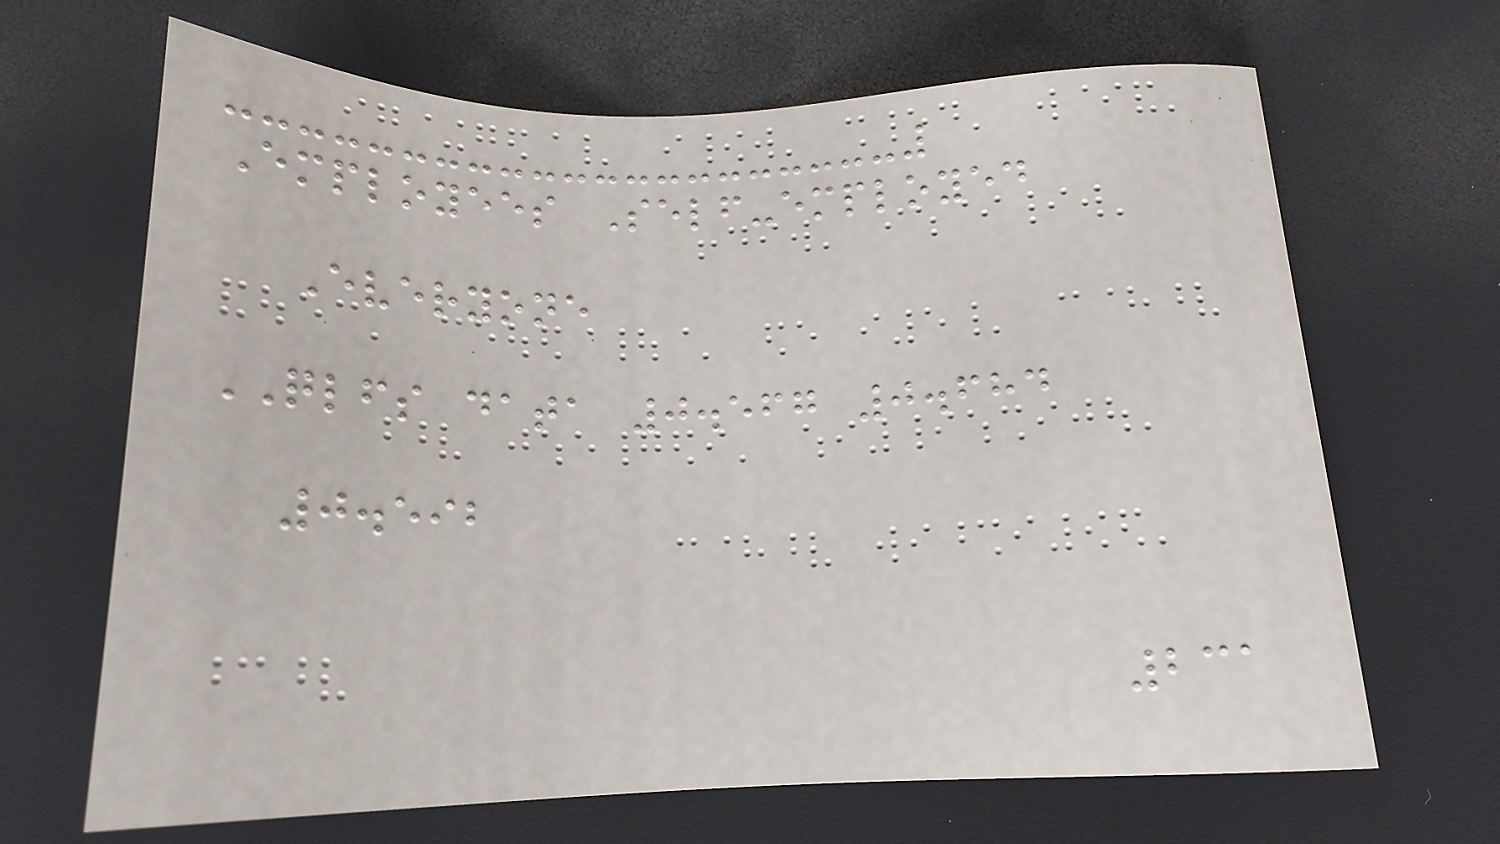Employees Self-employed
Everyone
QLFS data 0.567 0.684
0.592
231
